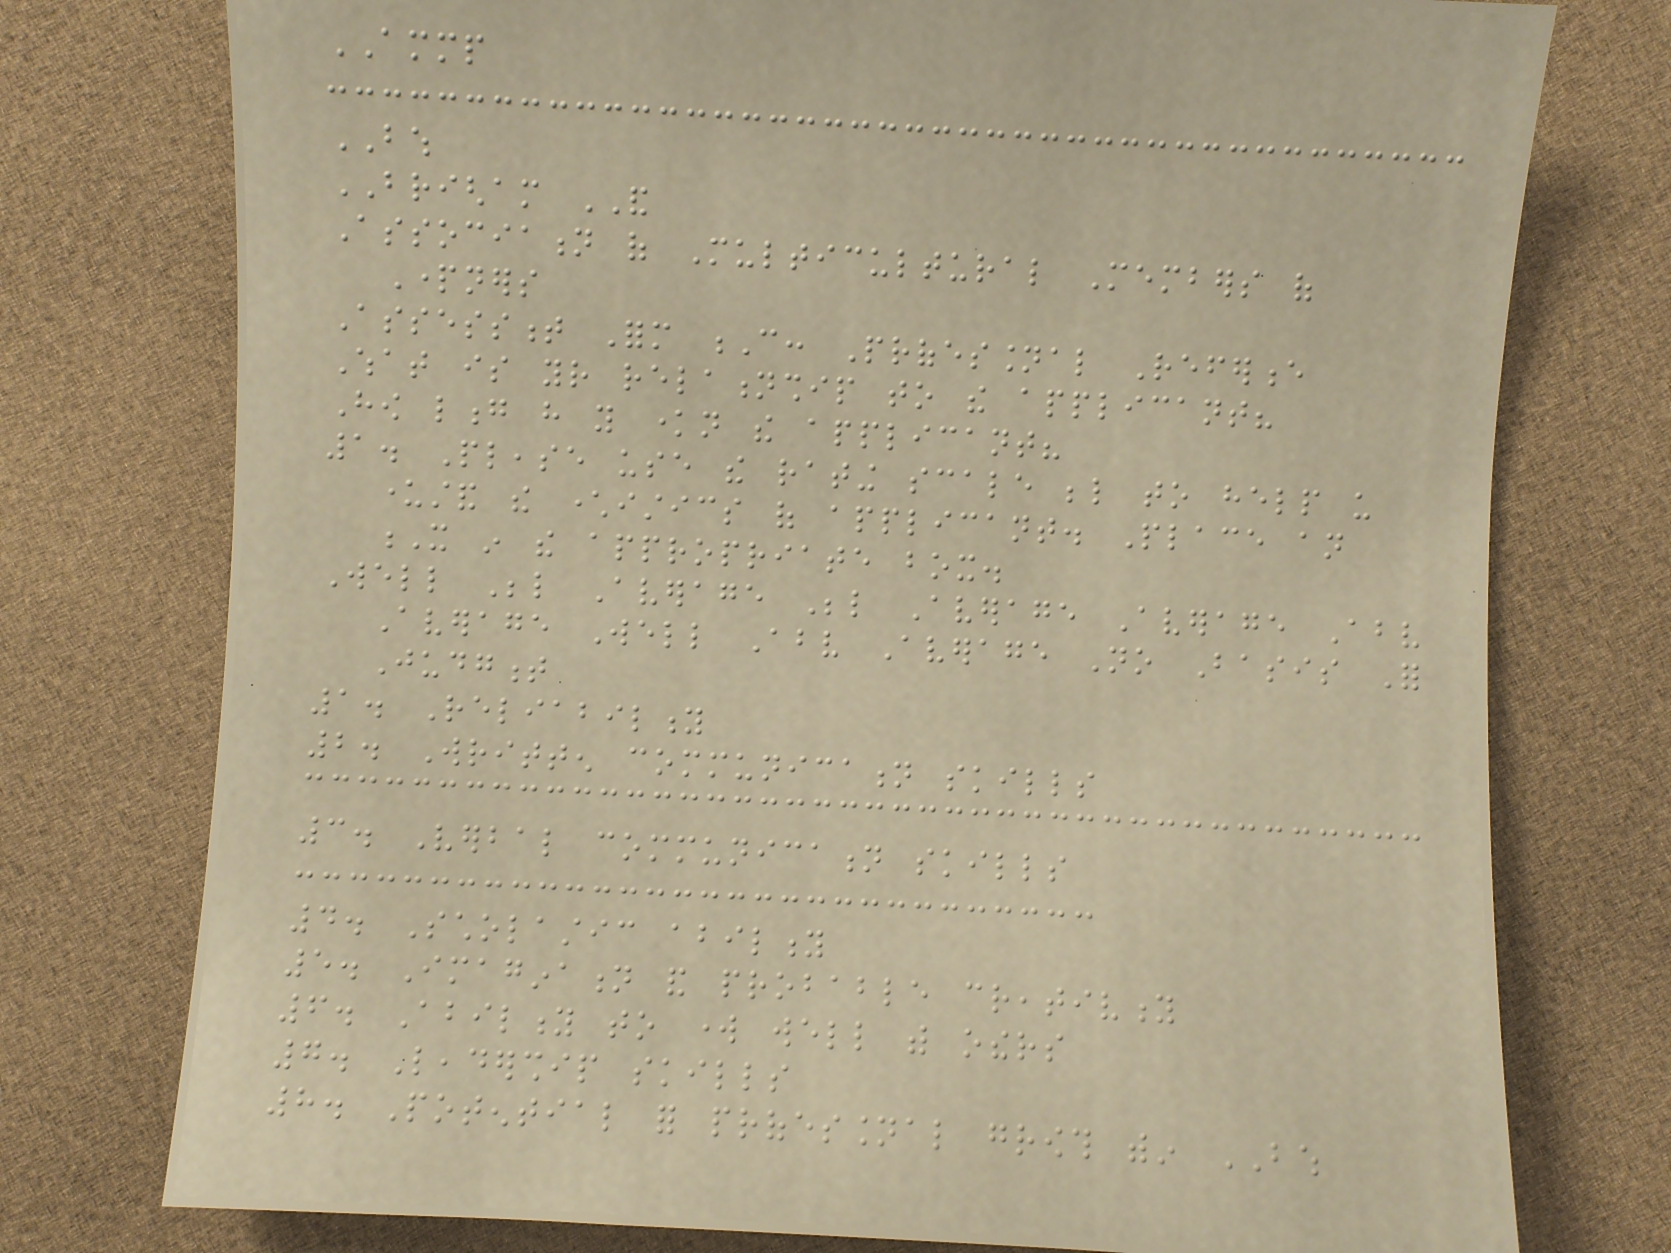AMMP
BWH
BRIGHAM AND
Association of Multicultural Members of
Partners
Assessment Form C: Professional Reference
What is your relationship to the applicant?
How long have you known the applicant?
1. Please use the rating scale below to help us
understand the characteristics of applicant. Place an
X in the appropriate box.
Well Below Average Below Average Average Above
Average Well Above Average No Basis For
Judgment
1. Reliability
2. Written communication skills
3. Verbal communication skills
4. Scholastic ability
5. Imagination and probable creativity
6. Ability to work well with others
7. Leadership skills
8. Potential for professional growth within BWH
